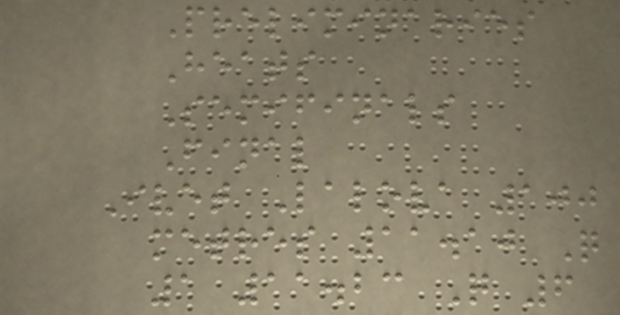Preliminaries
Heats
Semifinals
Final
Ivet Lalova 100
metres 11.10 Q
1 11.23 Q 6
